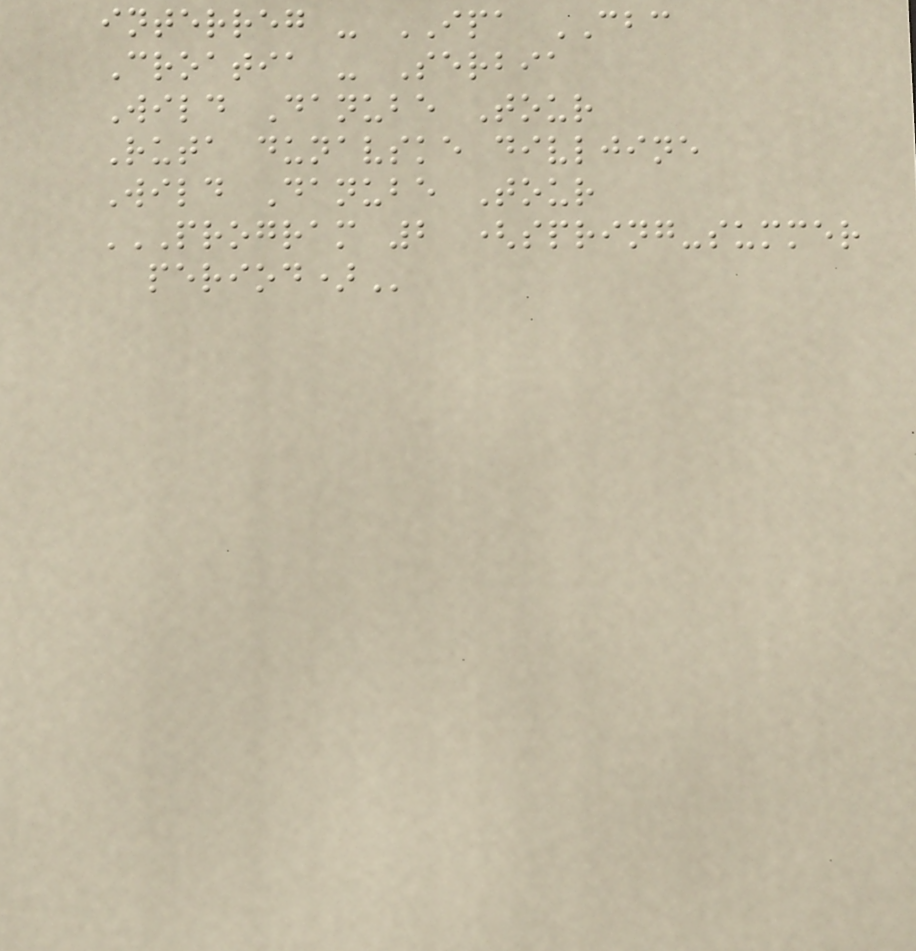interreg - IPA CBC
Croatia - Serbia
Wild Danube Tour
Ruta dunavske divljine
Wild Danube Tour
PROGRAM 2 (SPRING-SUMMER
PERIOD)
